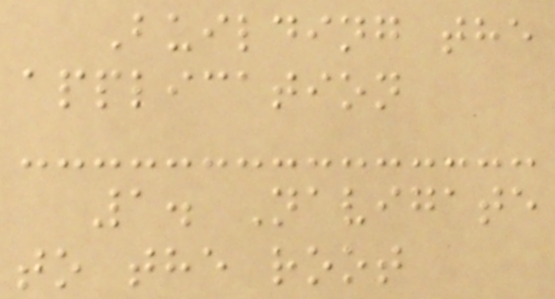Building the
application
1. Navigate
to the root
